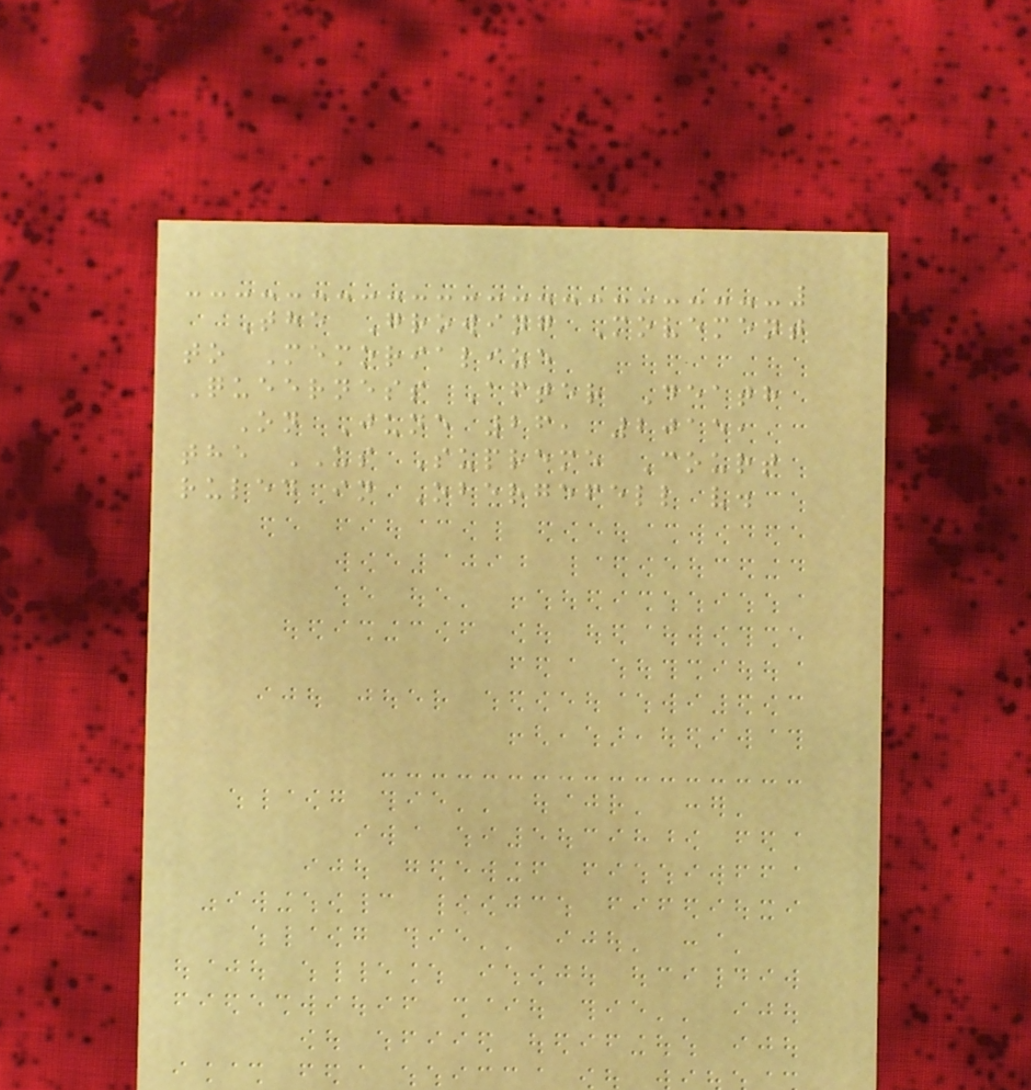The Growing Movement
to Memorialize
Queerness After Death
On June 26, 2015,
the US Supreme Court
ruled in Obergefell v.
